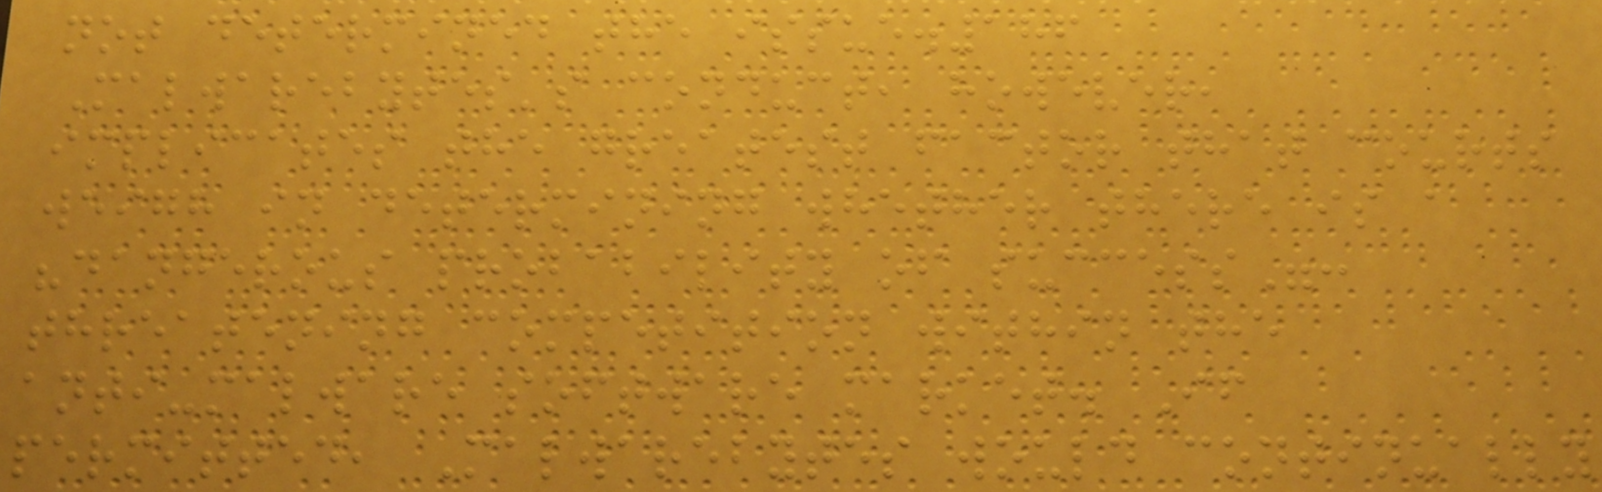not determined the issue.186
Malwarebytes's conduct, however,
implicates the greatest factor that courts
weigh in determining whether there is a
"dangerous probability of success":
threatening competition within the
anti-malware software market. If
permitted, Malwarebytes would continually
